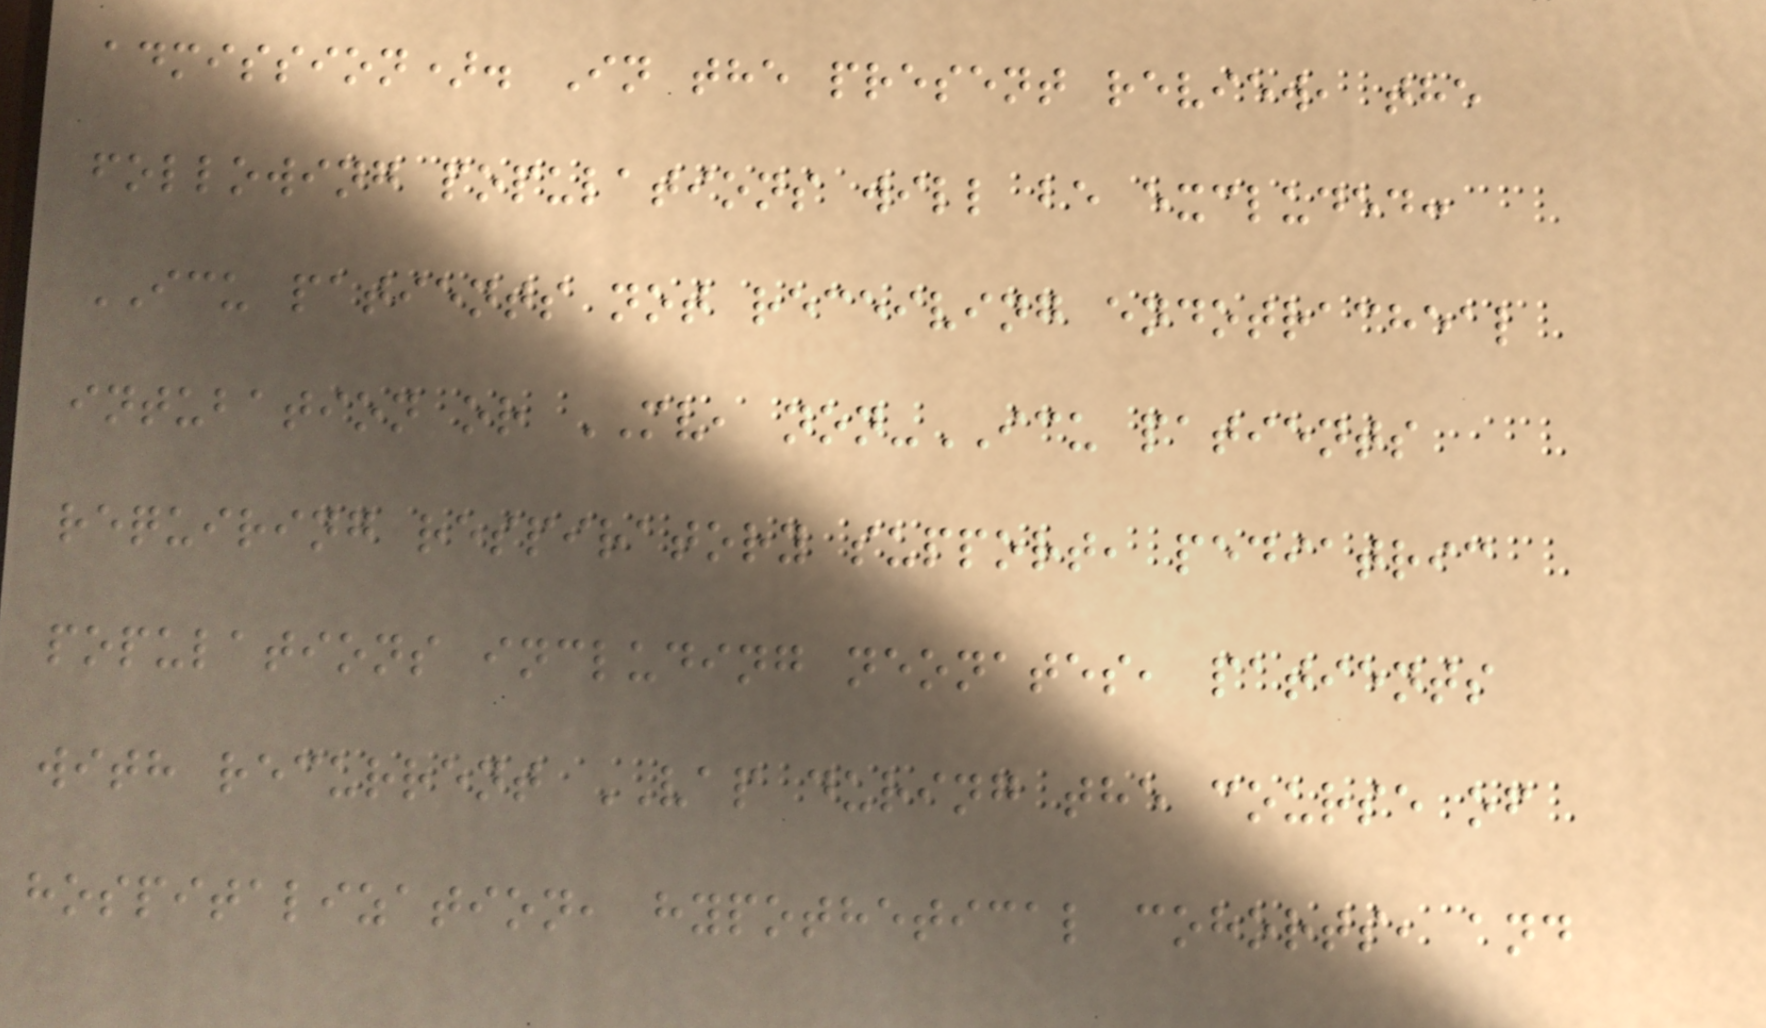admission). In the present review, the
following populations will be excluded:
ICU patients not receiving endotracheal
intubation or MV, non-ICU patients
requiring respiratory support, pediatric
populations including neonates, patients
with recurrent VAP during the course of
hospitalization, hypothetical cohorts, and
